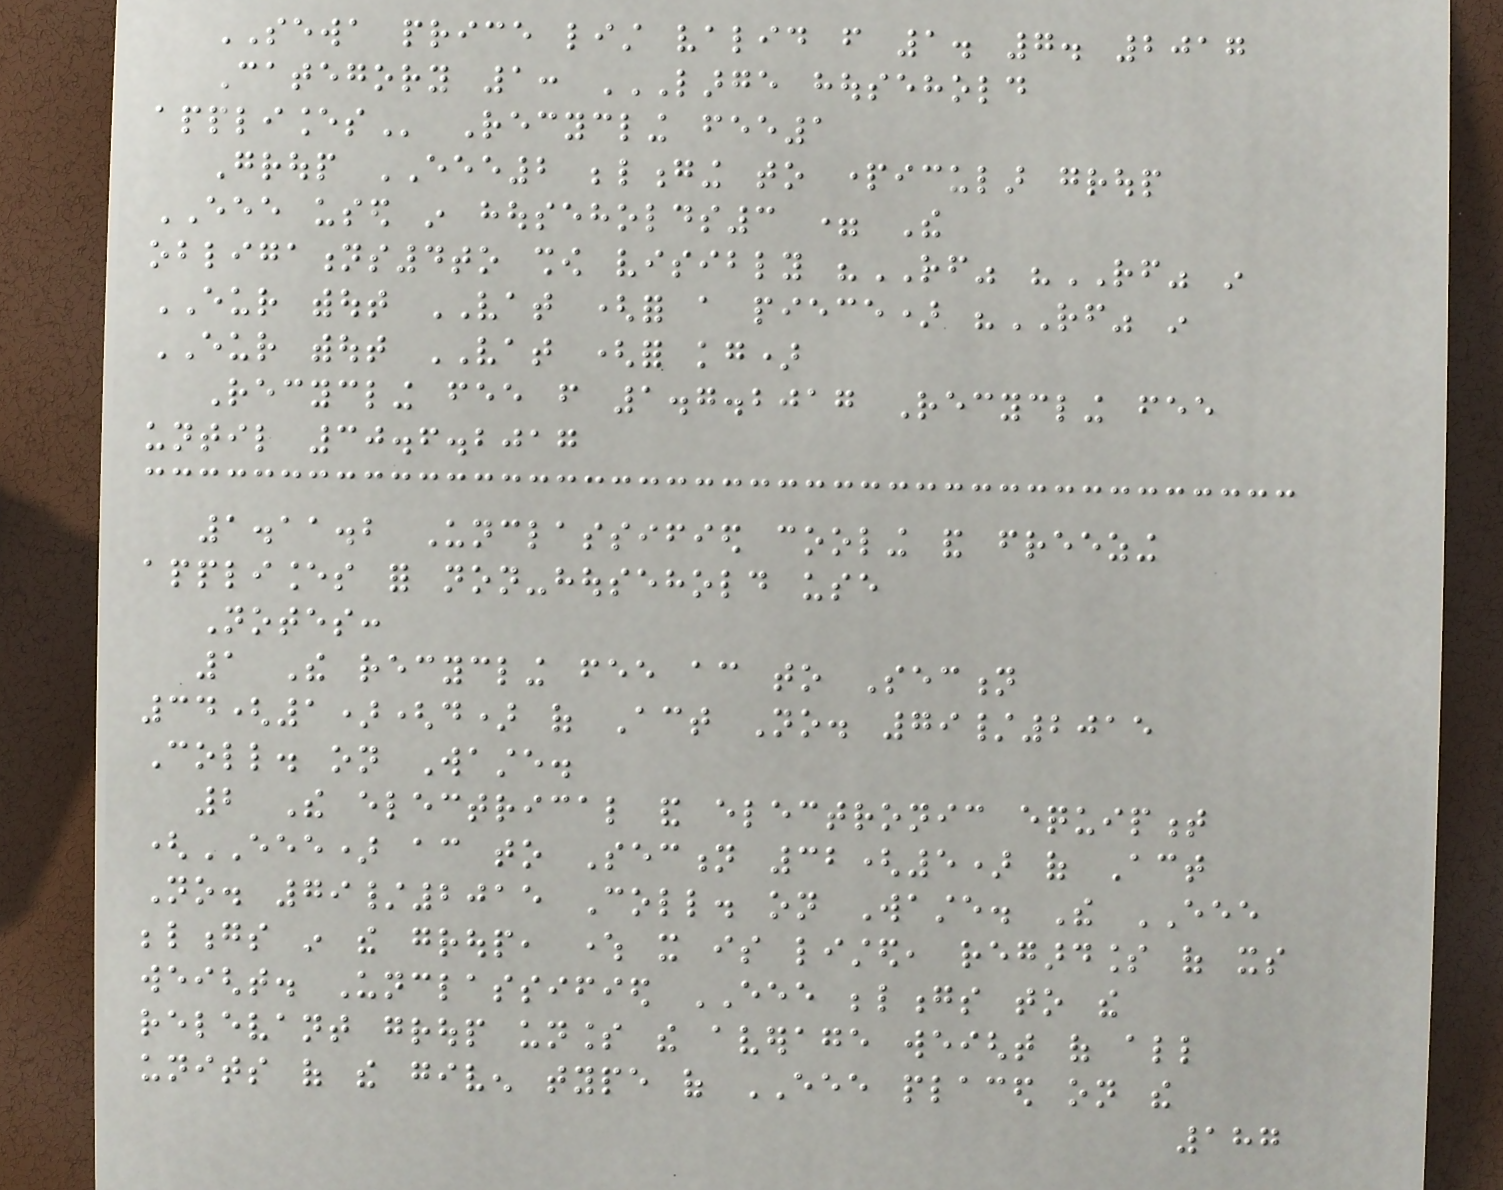SEWA price list valid from 1. 7. 2017
Category 1: LARGE HOUSEHOLD
APPLIANCES Recycling fee1
Group EEE2 belonging to particular group
EEE used in households3 = The
obligations4to show visibly "RF" "RF" in
EUR without VAT (for a piece) "RF" in
EUR without VAT (for kg)
Recycling fee from 1.7.2017 Recycling fee
until 30.6.2017
1.11.2 Unclassified cooling and freezing
appliances for non-household use
Notes:
1 The recycling fee according to Section
34(1)(d) of Act No. 79/2015
Coll. on Waste.
2 The electrical and electronic equipment
(EEE) according to Section 32(5) of Act
No. 79/2015 Coll. on Waste. The EEE
belongs in the group, where it is listed, regardless of its
weight. Unclassified EEE belongs to the
relevant group unless the average weight of all
units of the given type of EEE placed on the
187
